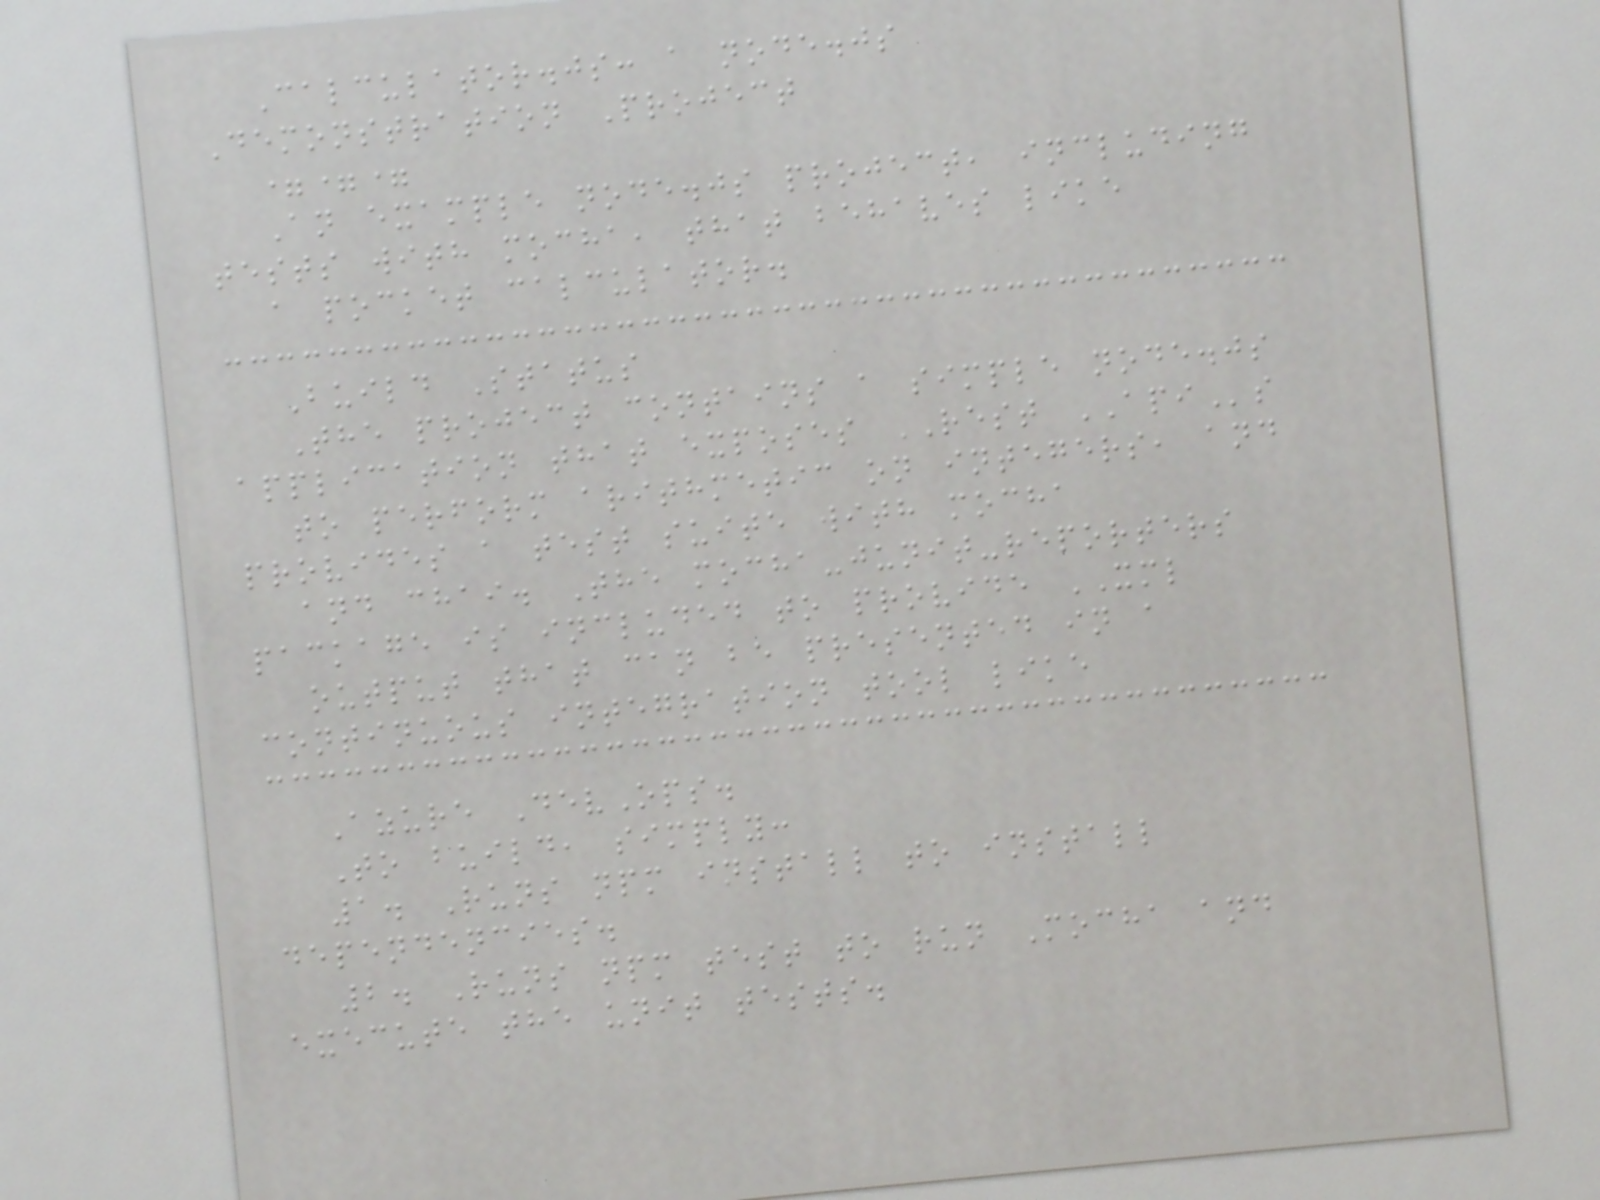Calculator.js: a node.js
Demonstration Project
===
An example node.js project, including
tests with mocha, that behaves like
a pocket calculator.
Build Status
The project contains a simple node.js
application that exposes REST APIs
to perform arithmetic on integers, and
provides a test suite with mocha
and chai. The mocha-junit-reporters
package is included to provide XML
output that can be presented in a
continuous integration tool like
Azure DevOps.
To build, simply:
1. Runs npm install to install
dependencies.
2. Runs npm test to run Mocha and
execute the unit tests.
